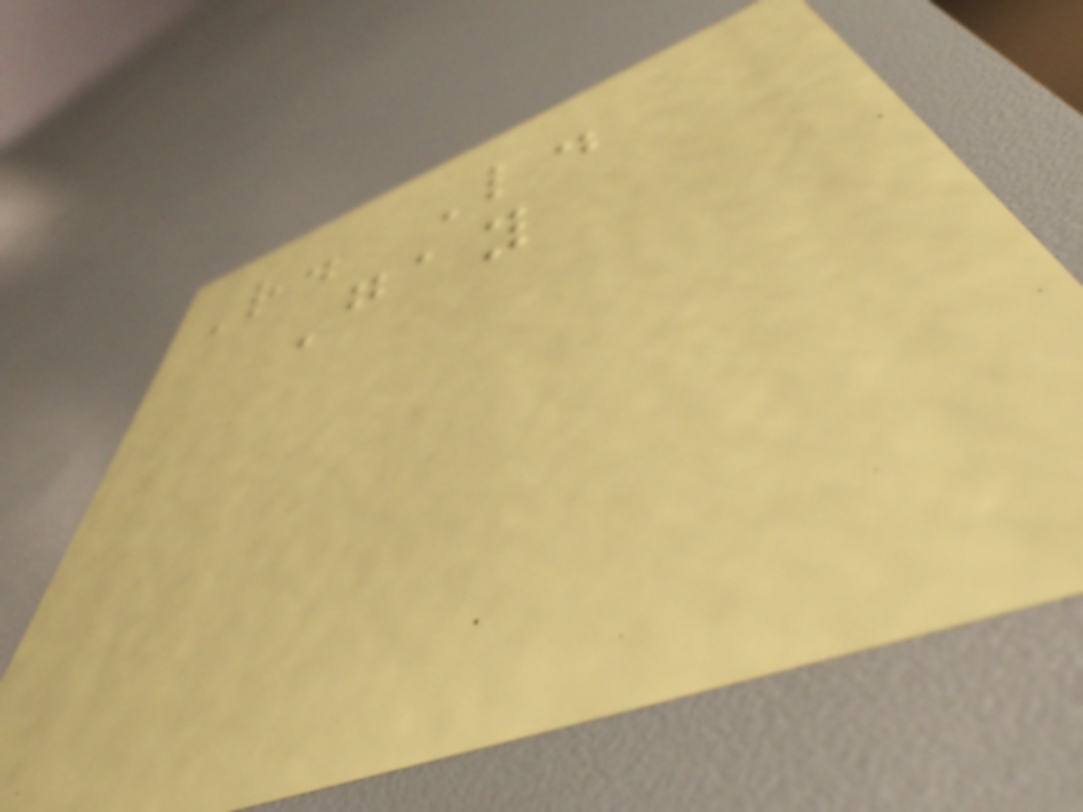R. L.
Gay
